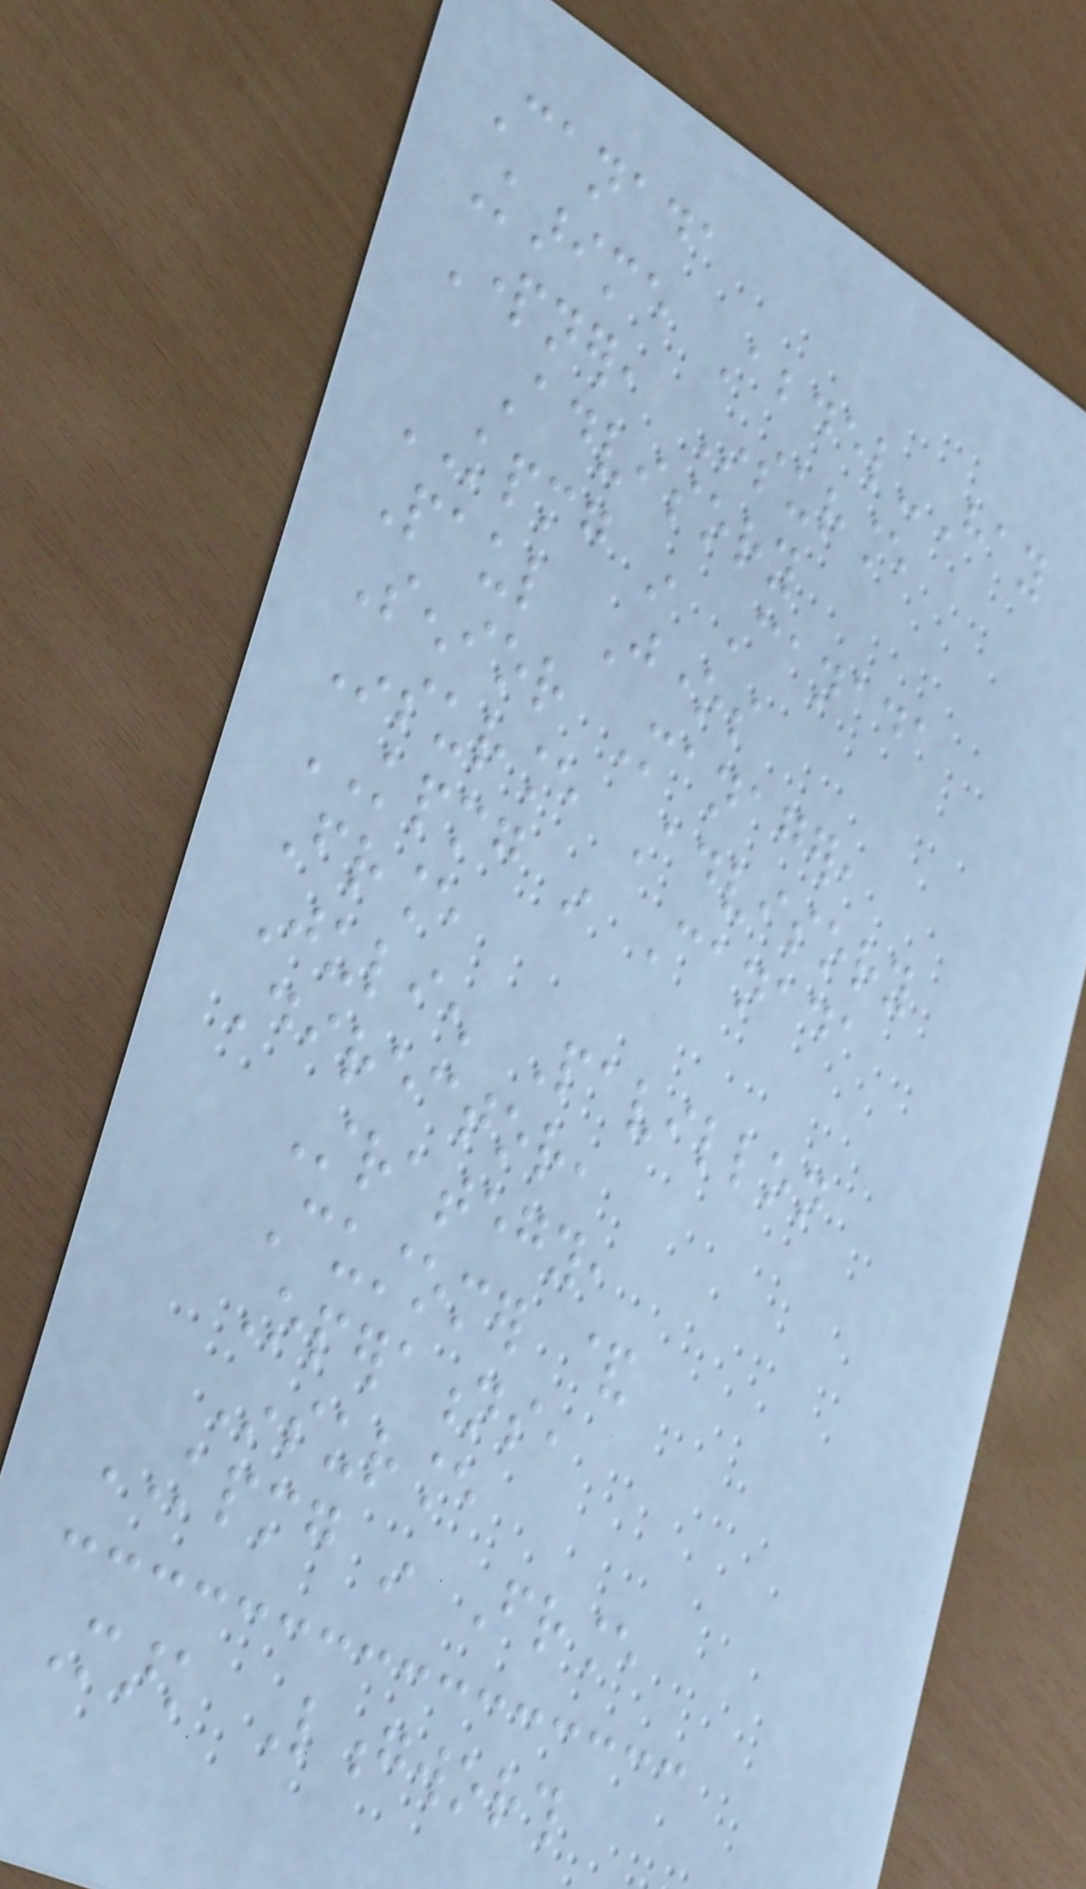Canada
Karime Abdel-Hay
Partner, Insurance
Advisory
KPMG in Canada
Paul Jones
Senior Manager,
Insurance Advisory
KPMG in Canada
France
Julien Pavillon
Director,
Strategy,
Customer &
Operations,
Insurance
KPMG in France
Mark Longworth
